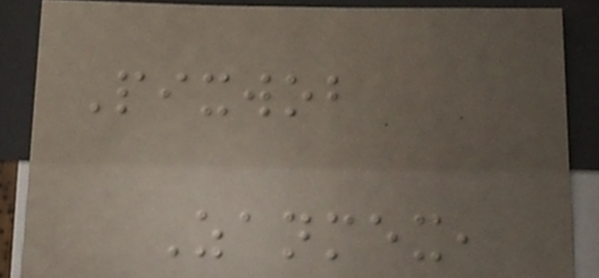Pixwob
Zanmex,
